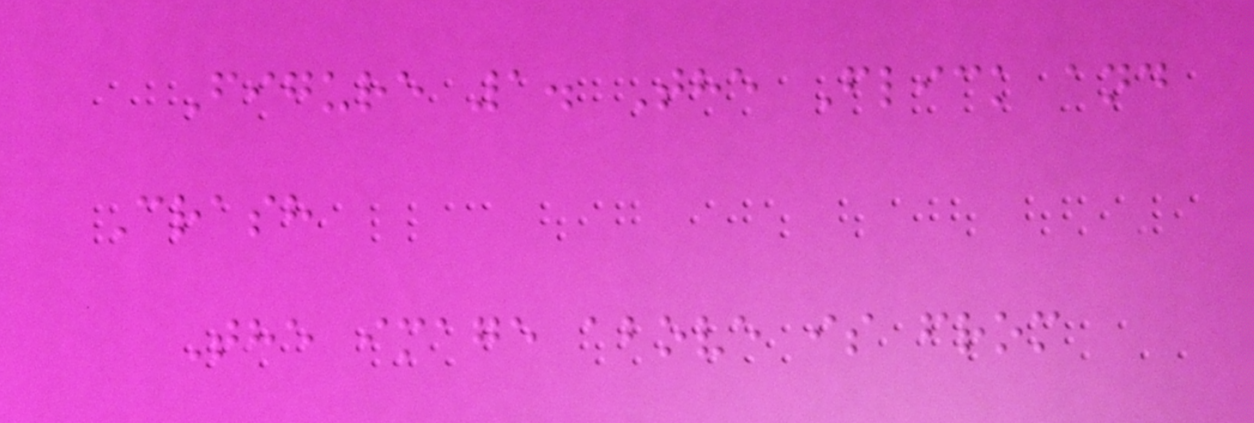Figure 1. The Flick and
Crash
The image above is from
